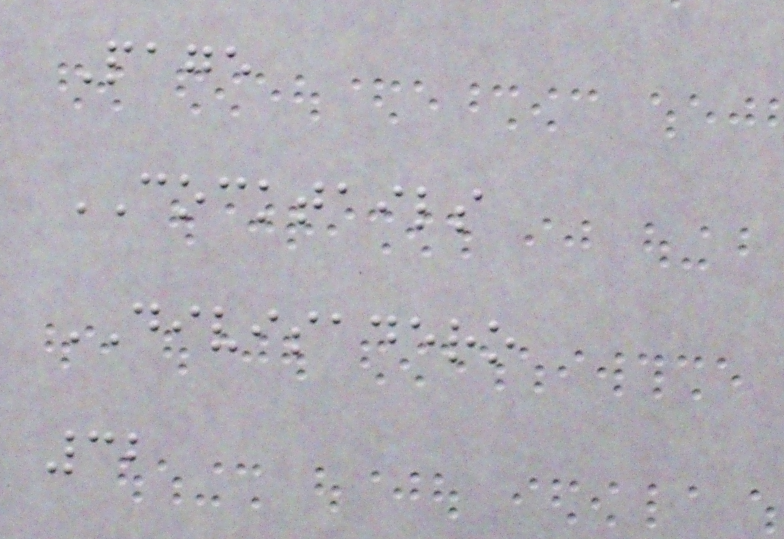Page
COCKTAILS
DIVISADERO
32
